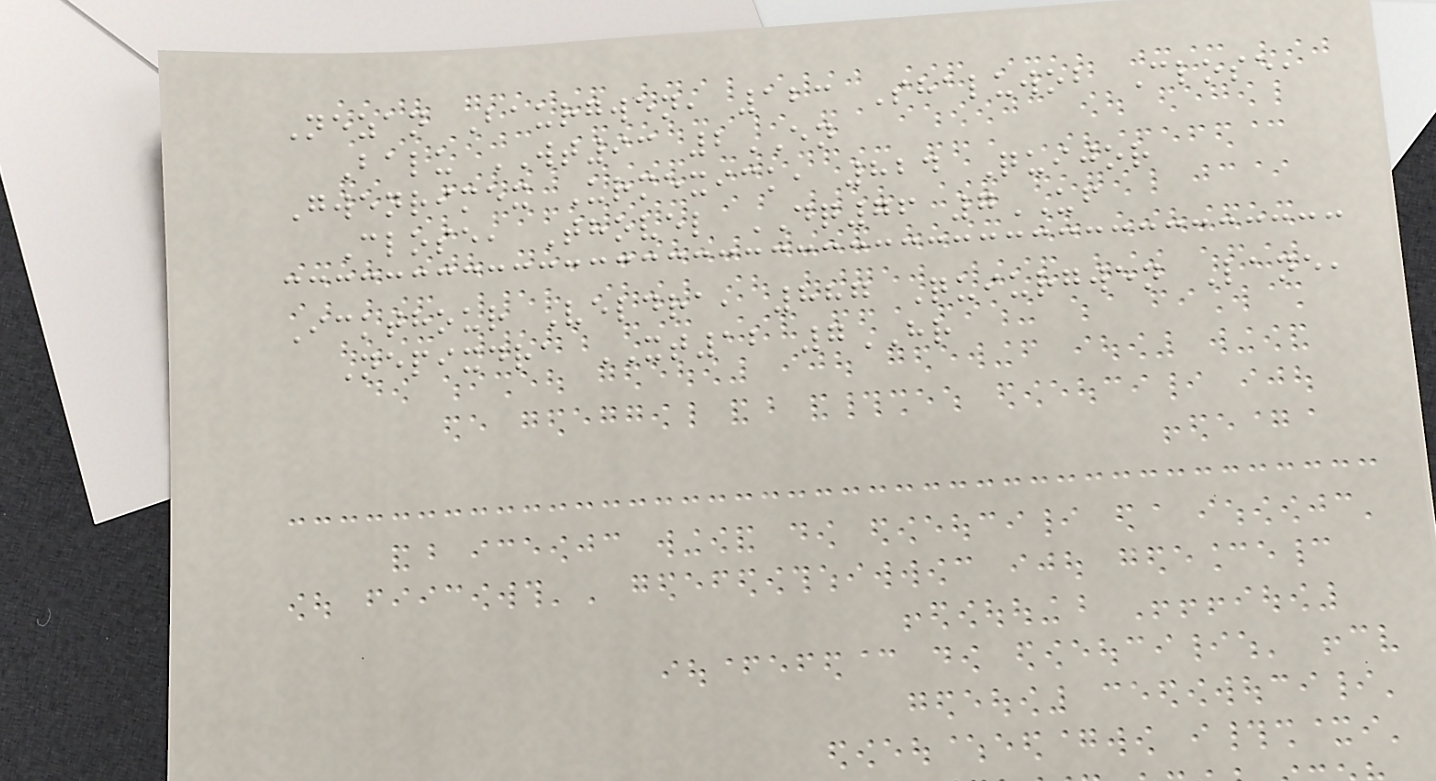Nezan Baurgwen, 123 Shaluwob Close,
Balu WT93 2EN
Gwenrimex Urmexick, 824 Quijor
Close, Thovel DQ76 7UF
Ickthour Veldra, 887 Quiurgwen Lane,
Nepixdra XT12 7HR
